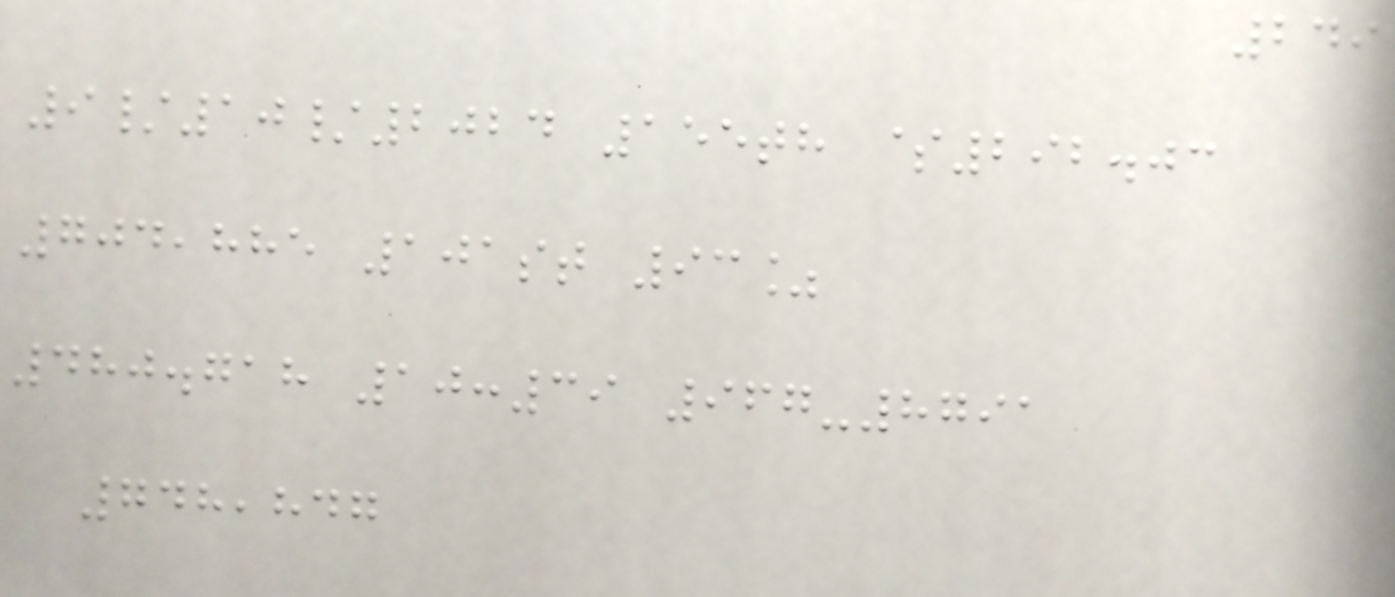249
9/10/2024 155th $292.03
704,885 101st 93%
480.718 10:39 967-8791
748,847
